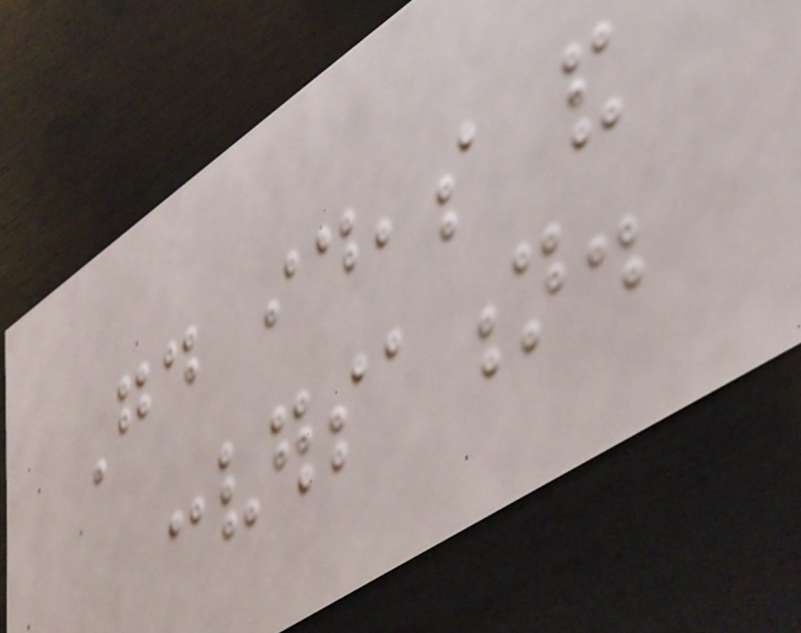Good ideas and
conversation.
